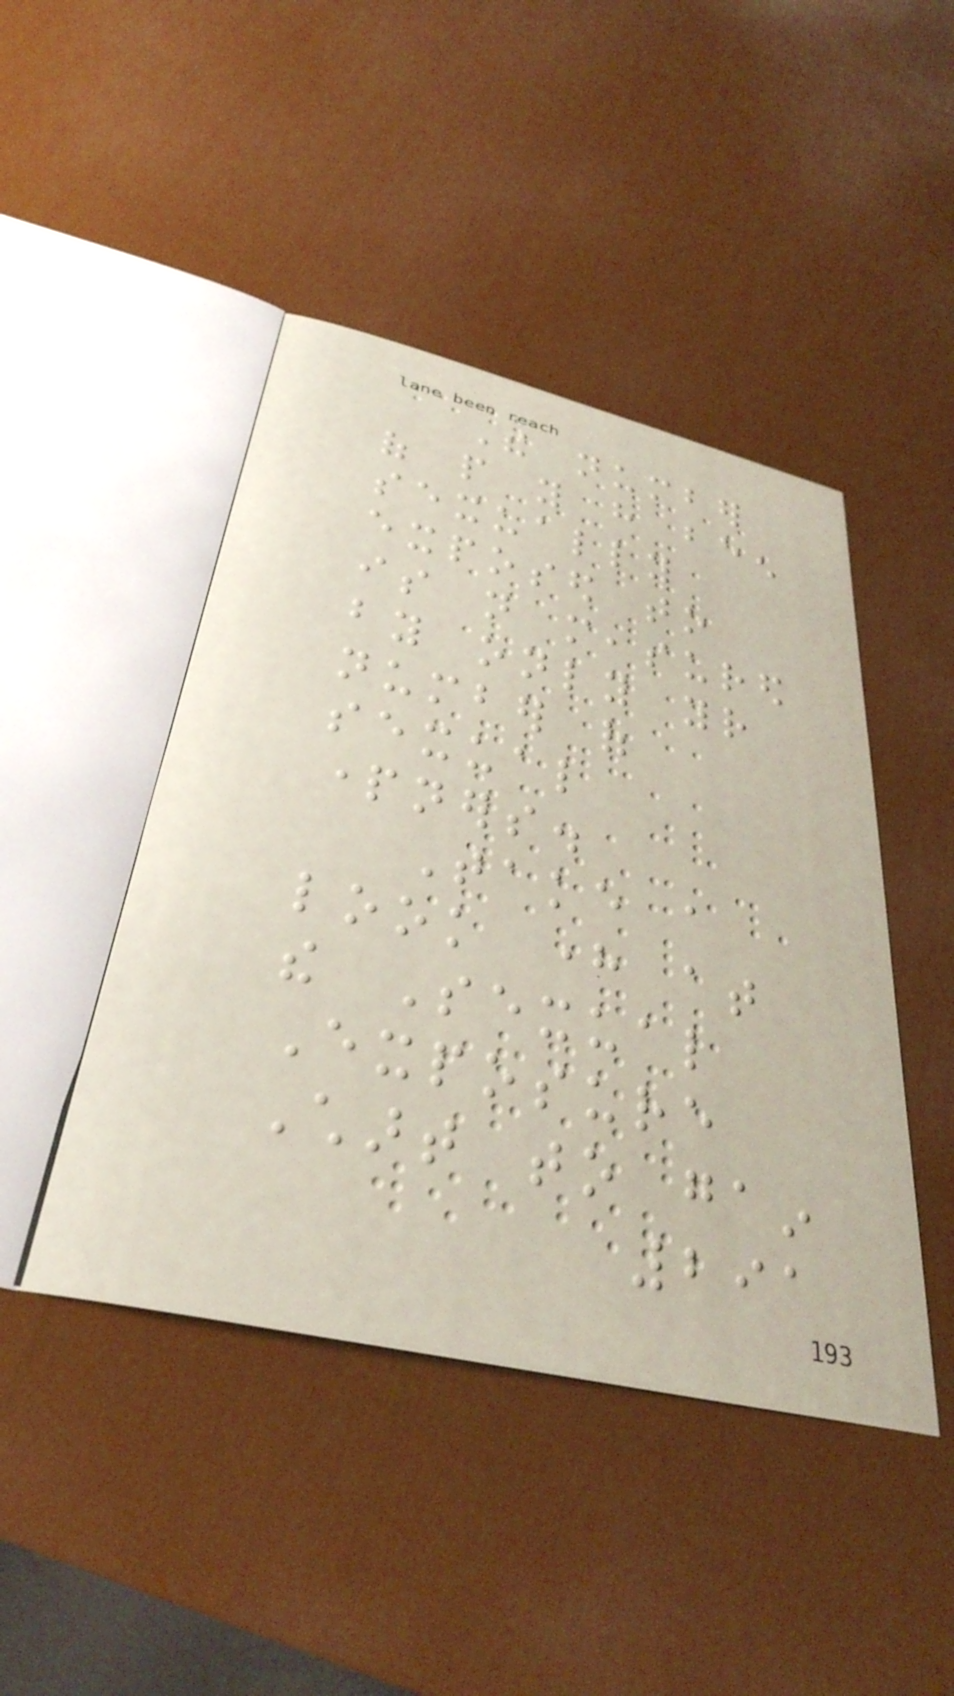The number
of people you have been
sexually
exposed to
is not measured
by only your
number of
sexual
partners.
Take a
look here at
the Sexual
Exposure
Chart to gain
291
